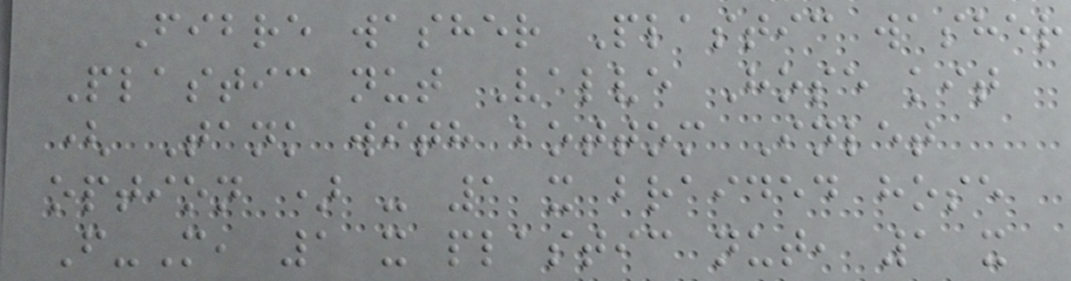Fibre washer Plastic washer
Plastic nut Valve Hose kit
( Tank with bottom Inlet
option ) - 1 x braided hose
F-M, 1 x plastic nut, 1 x
